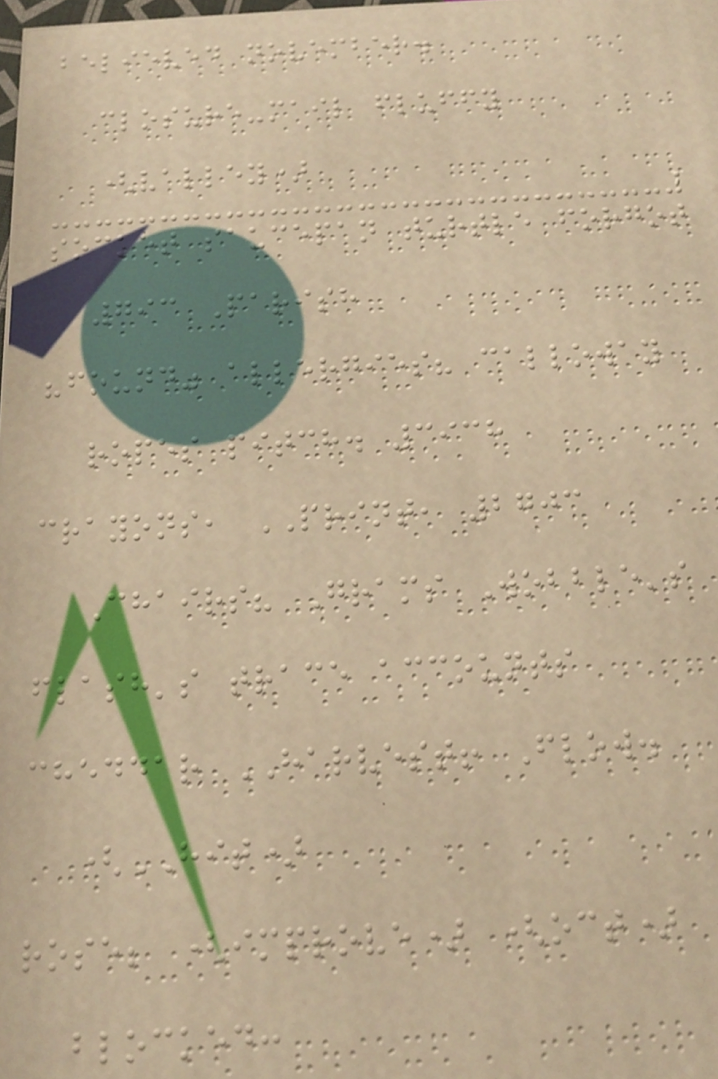believed november.
closure-mail fluffy
(valley)
socket saucepan turtle forgot
793 Parish
"found" allergies? calloway
ropes pitch. 3938
crayons, PRINT, 2703
Chairs? Grams Wobble's
flash's trace accounts
cheddar HARVEST! Flow.
(HIT)
rose; (improve) (oct)
blocked:
